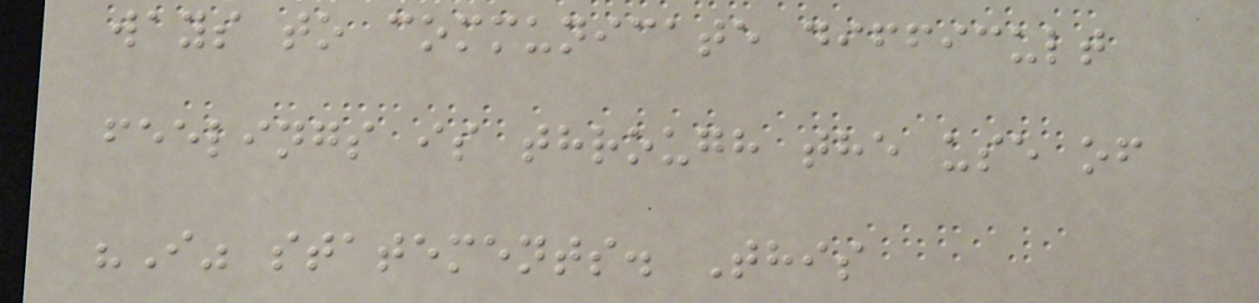ways to communicate difficult
feelings is through the use of
"I" statements. This
